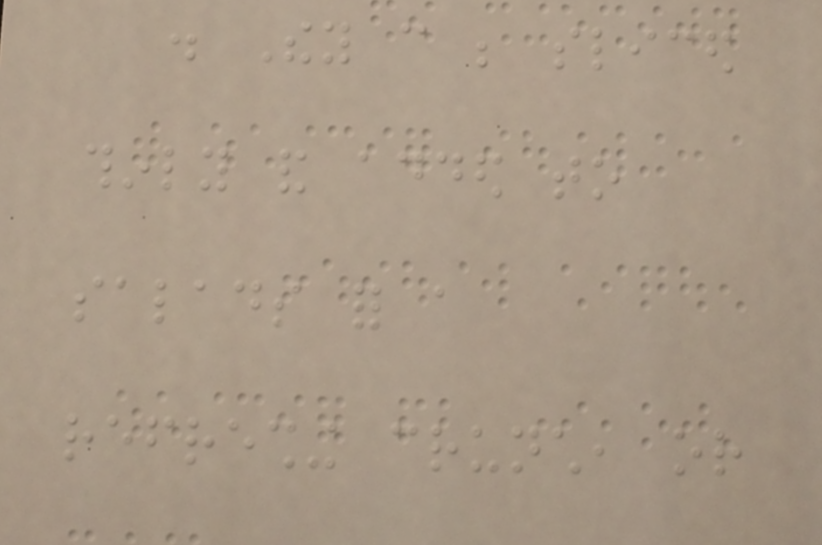. They can be sliced
thinly and added to
salads for a
refreshing crunch, or
